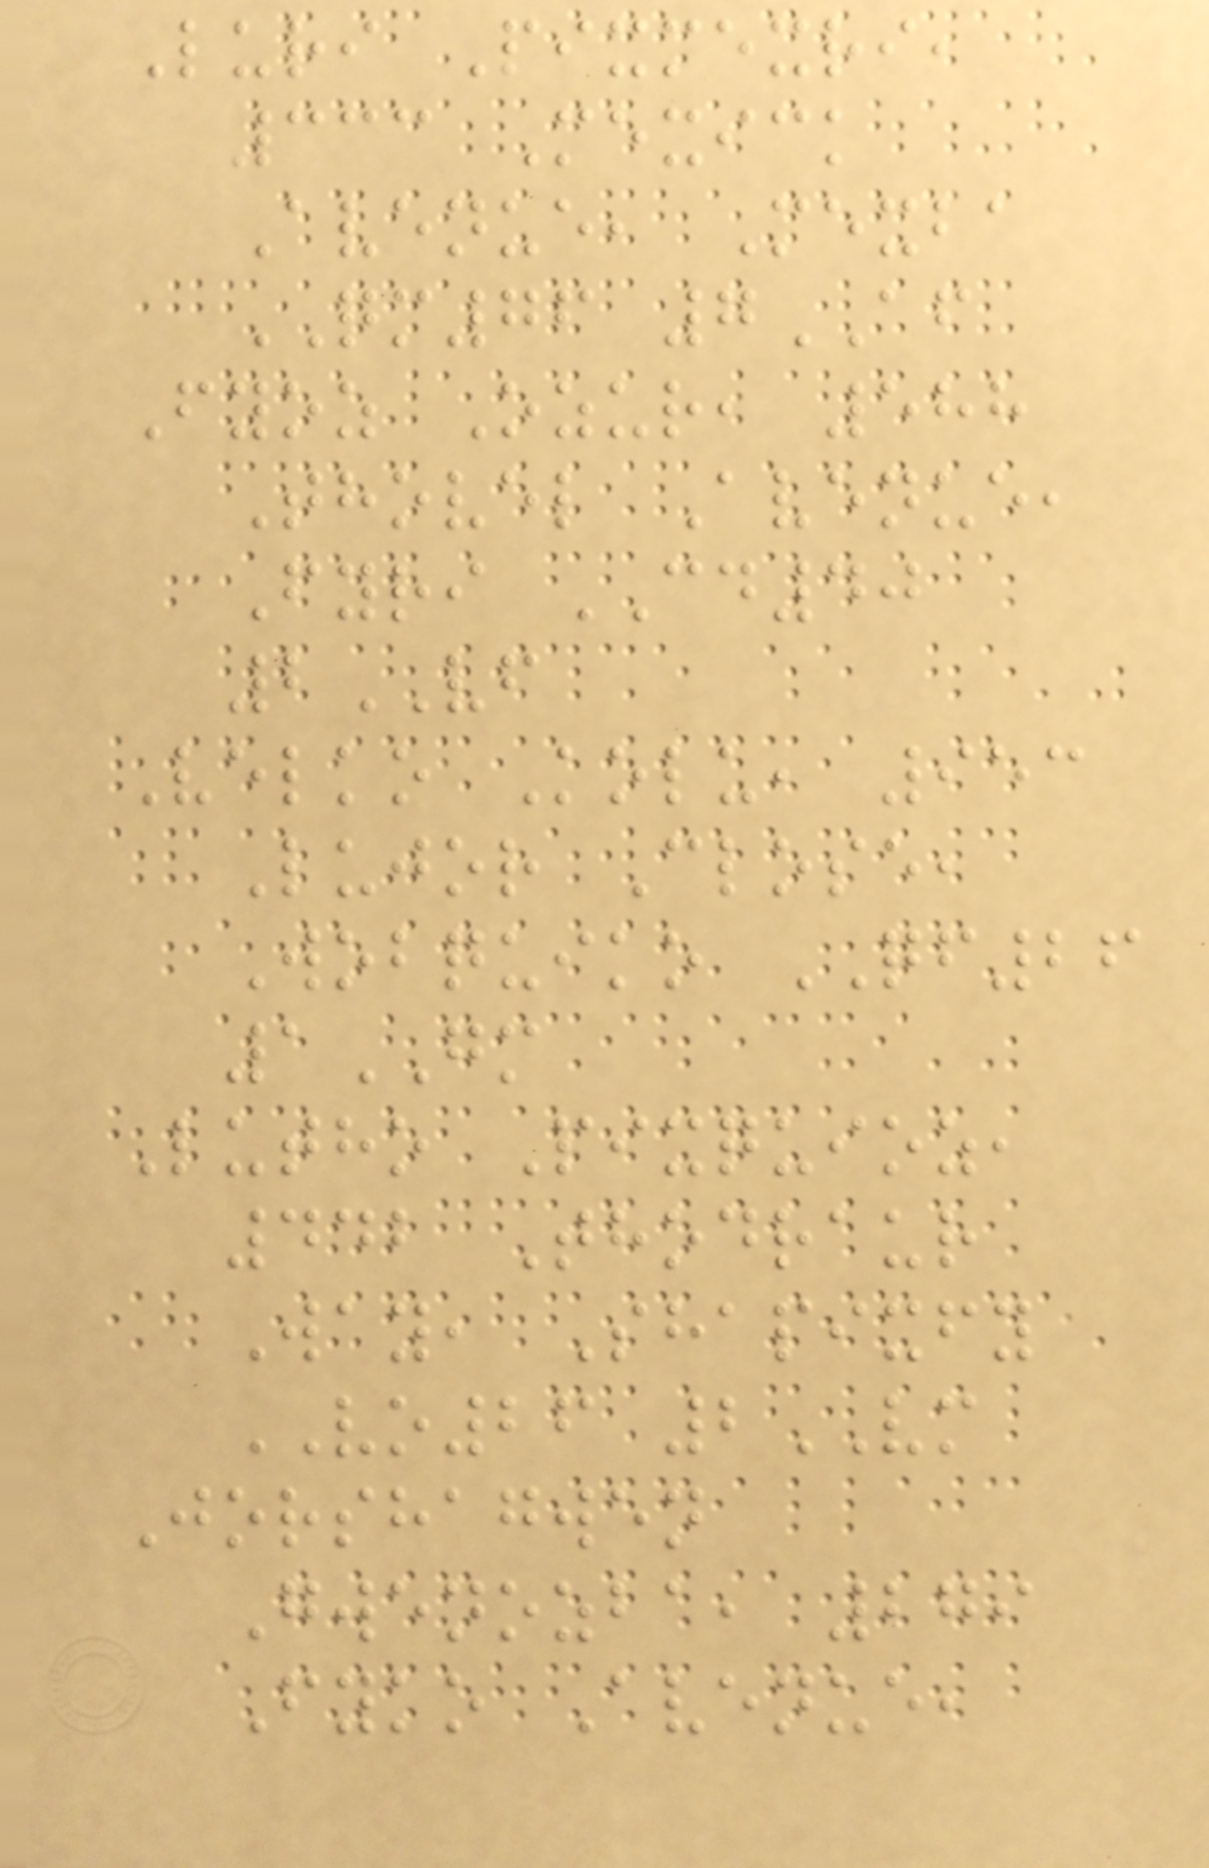Luri Pixmexri,
333 Mexick
Avenue, Mexba
QM76 7AF
Fyoz Ozur, 588
Thovel Avenue,
Fyri CD40
2VF
Velko Kolu, 953
Lujor Close,
Wobquiko QF26
1GM
Lutho Pixquioz,
442 Thodraur
Way, Shapixfy
VO26 2VM
Jorshagwen
Gwenozba, 279
Fyko Avenue,
